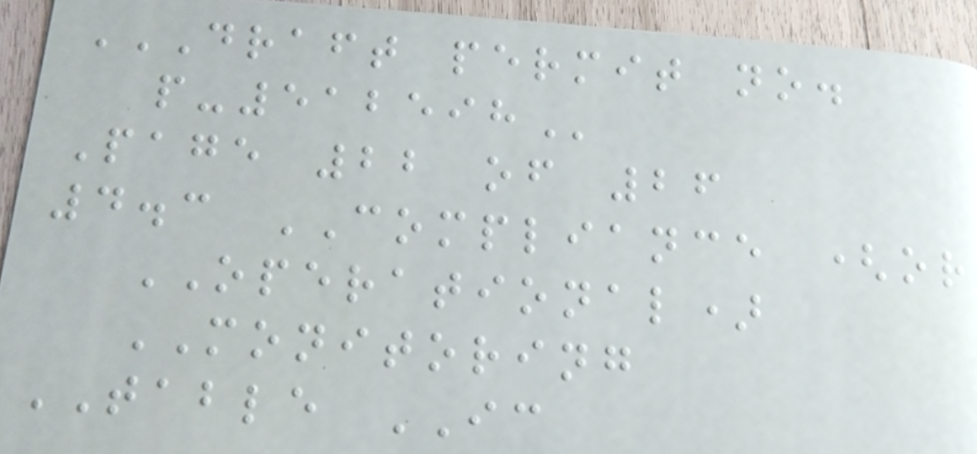DRAFT PERMIT NO.
P-512598
Page 22 of 26
4.3 COMPLIANCE (or
OPERATIONAL)
MONITORING
TABLE IC
